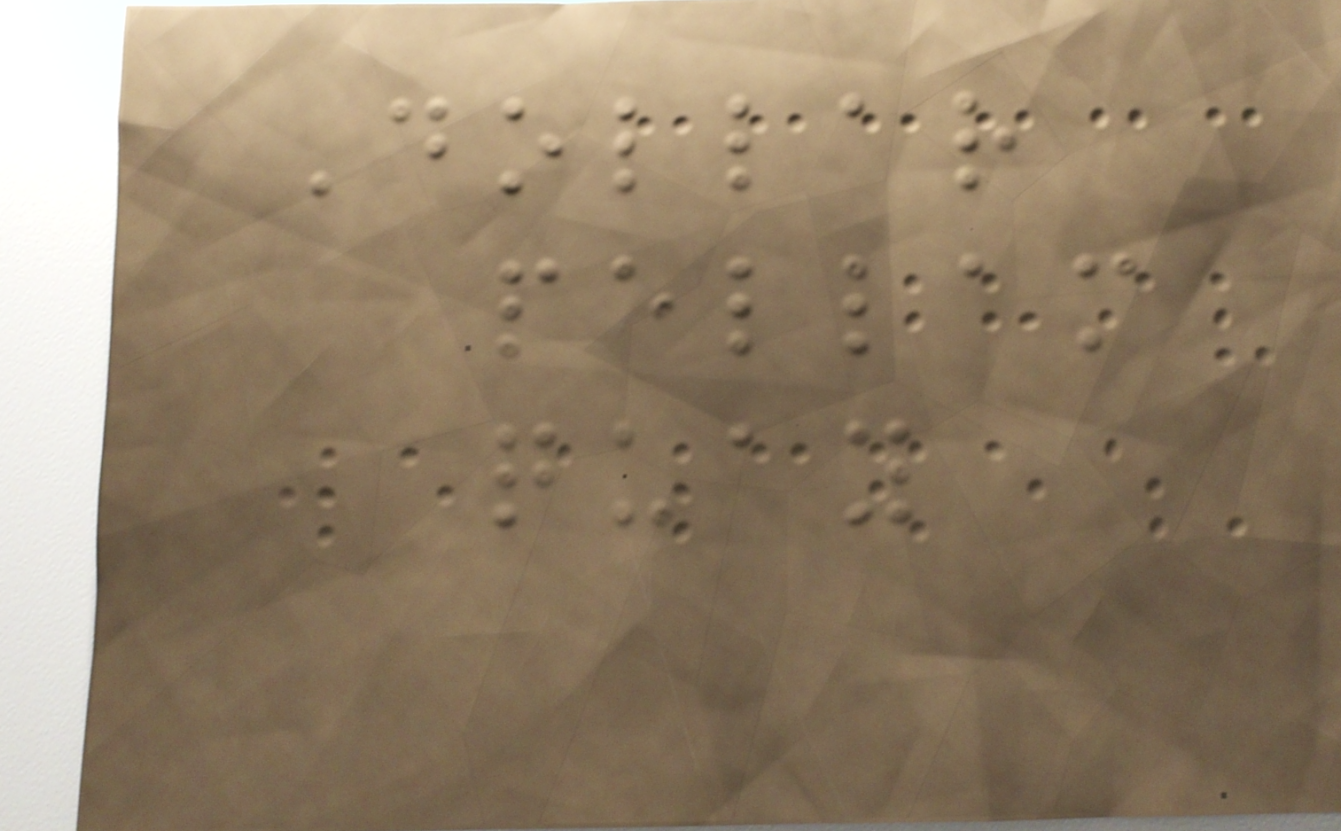Dollar
pellam
quay
